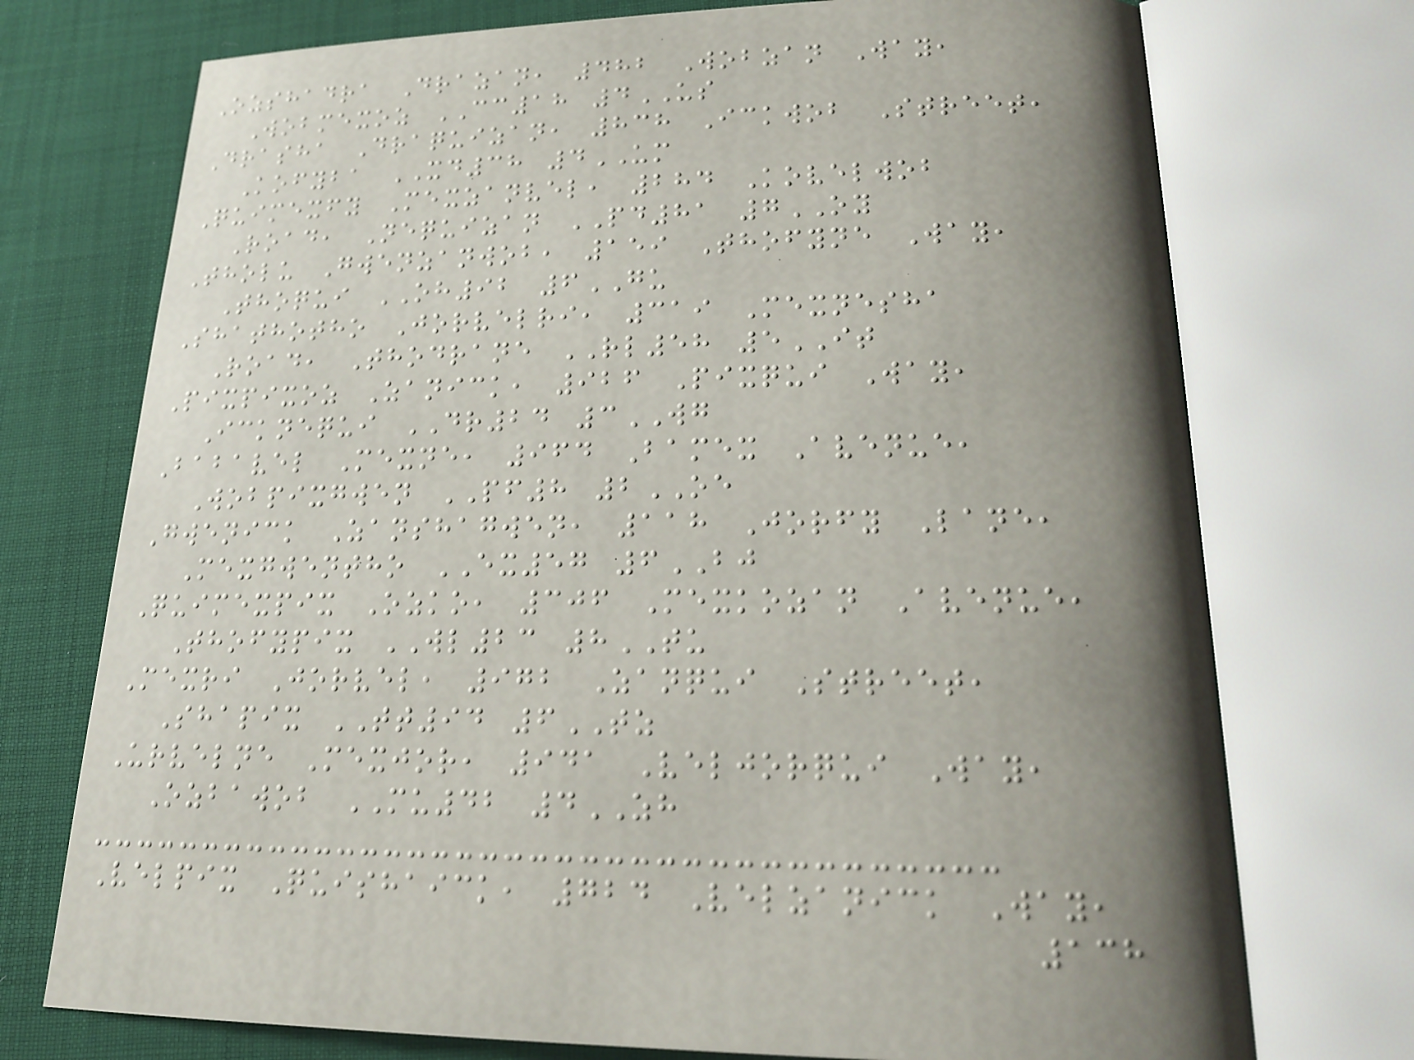Ozshadra Drazan, 482 Wobzan Way,
Wobmexoz CC18 4US
Drasha Draquizan, 838 Ickwob Street,
Kofyba XD38 4UM
Quimexfy Mexzanvel, 284 Kovelwob
Road, Nequizan PD81 7OY
Tholu Gwenzanwob, 159 Thofyne Way,
Thoqui OH92 6GU
Shathotho Jorvelri, 319 Mexnesha
Road, Thodrane RL58 5IT
Pixpixoz Zanick, 926 Pixqui Way,
Icknequi DR24 3WG
Babavel Mexne, 964 Bamex Avenue,
Wobpixgwen PF8 2OE
Gwenick Zanshagwen, 118 Jorfy Lane,
Mexgwentho EX57 6BJ
Quimexpix Ozko, 306 Mexkozan Avenue,
Thofypix WL23 8TU
Mexri Jorvel, 972 Zanqui Street,
Shapix TT94 6TZ
Urvelne Mexjor, 941 Veljorqui Way,
Ozbawob MU42 4ZH
Velpix Quishaick, 724 Velzanick Way,
138
